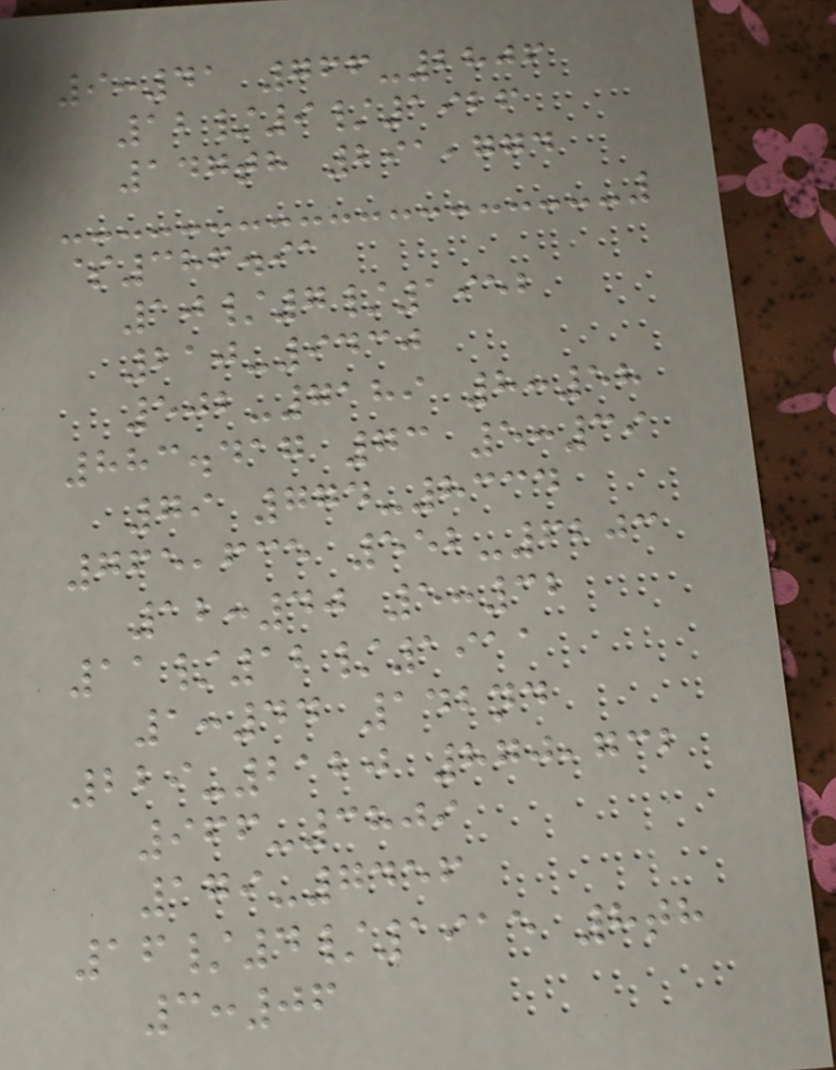9:41 766-2806
12/9/1926
147th 291,774
$386.91
10/7/1952
210-9430
502-7189 8:58
883.417 73 5:39
79 774-8334
765,635 552-6203
12:40 5:32
11/12/1911
1:44 142nd
229-2120 870,732
966-3809
179-7456
16/4/1915 8th
3:06
